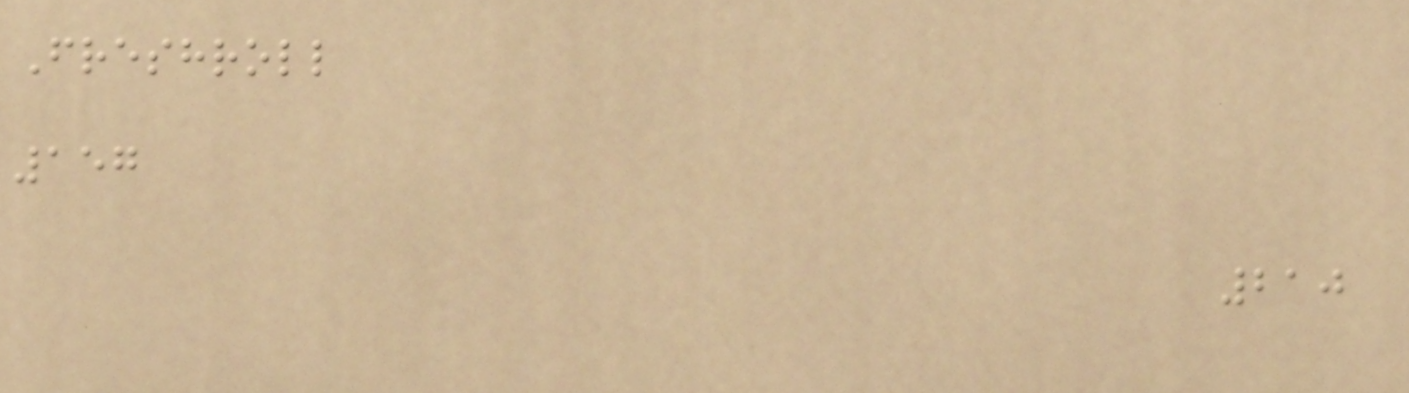Freshroll
157
210
